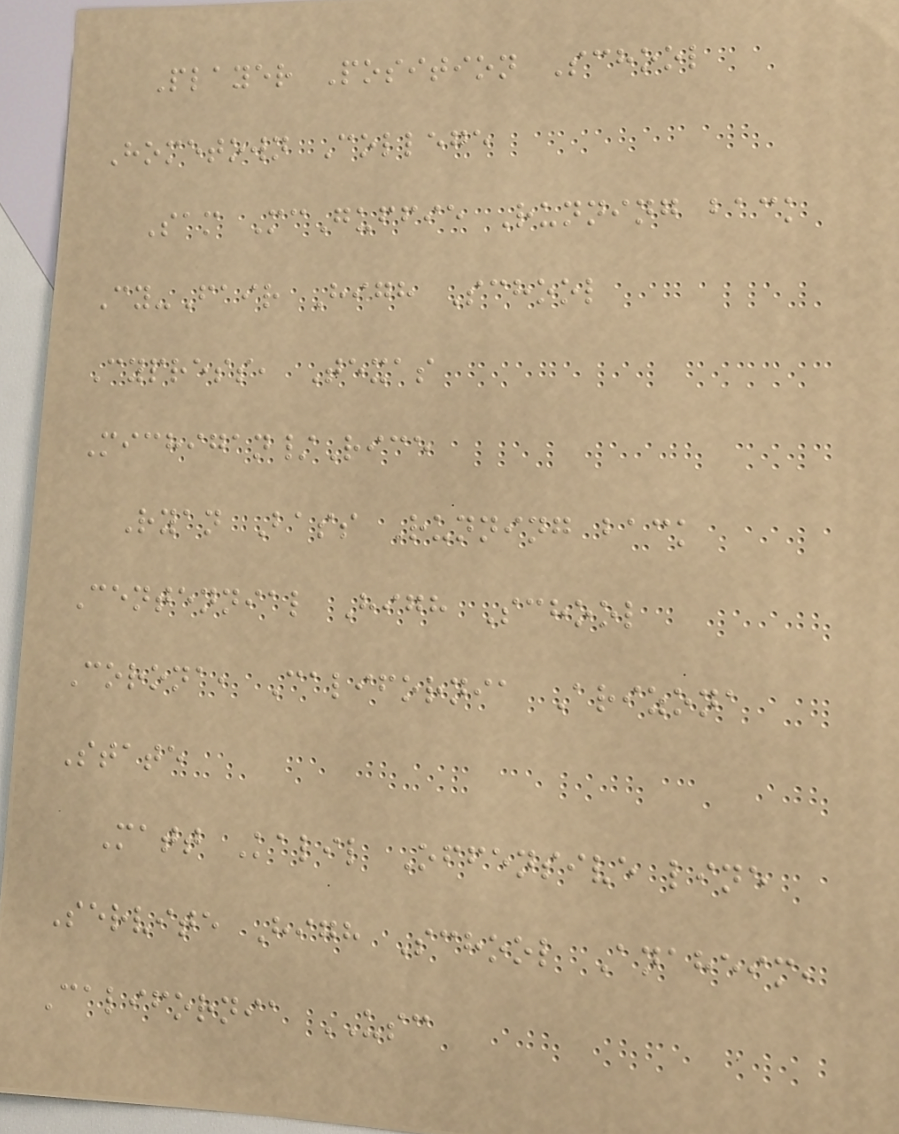Player Position School
Hometown College
Sam McGuffie Running back
Cy-Fair High School
Cypress, Texas
Michigan/Rice
Ryan Bass Running back
Centennial High School
Corona, California Arizona
State
Matt Kalil Offensive line
Servite High School Anaheim,
California USC
